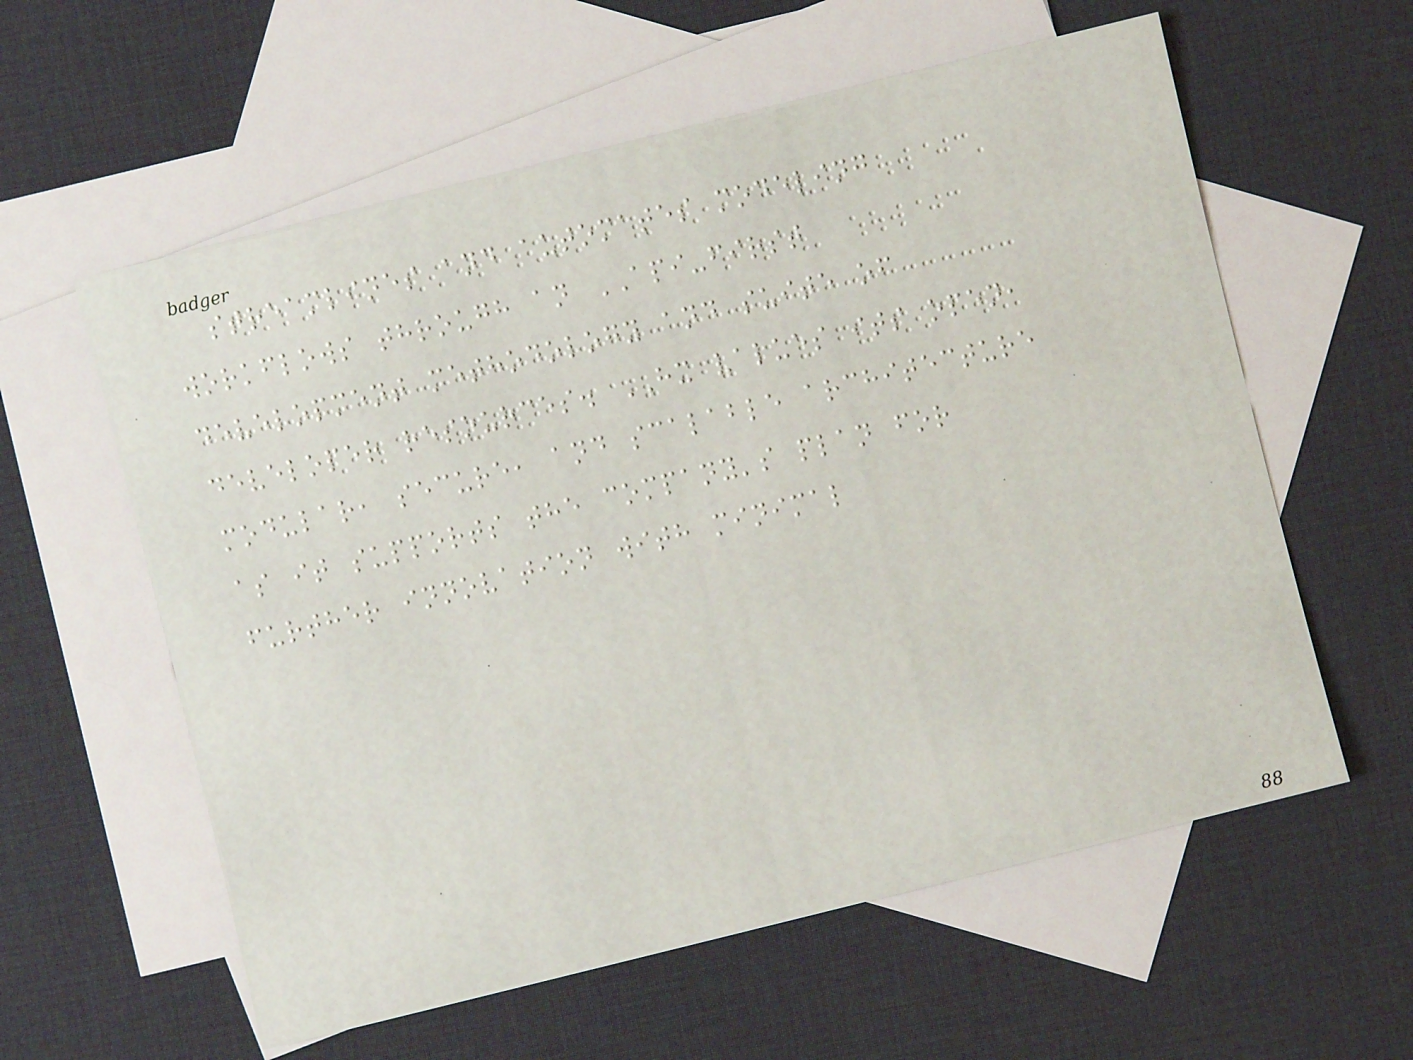streamlines and automates modeling
workflows through an API-first
development methodology and suite of
developer resources. HX values its open,
modular, secure, and scalable architecture
as it supports the company's plan for
further innovation with minimal
